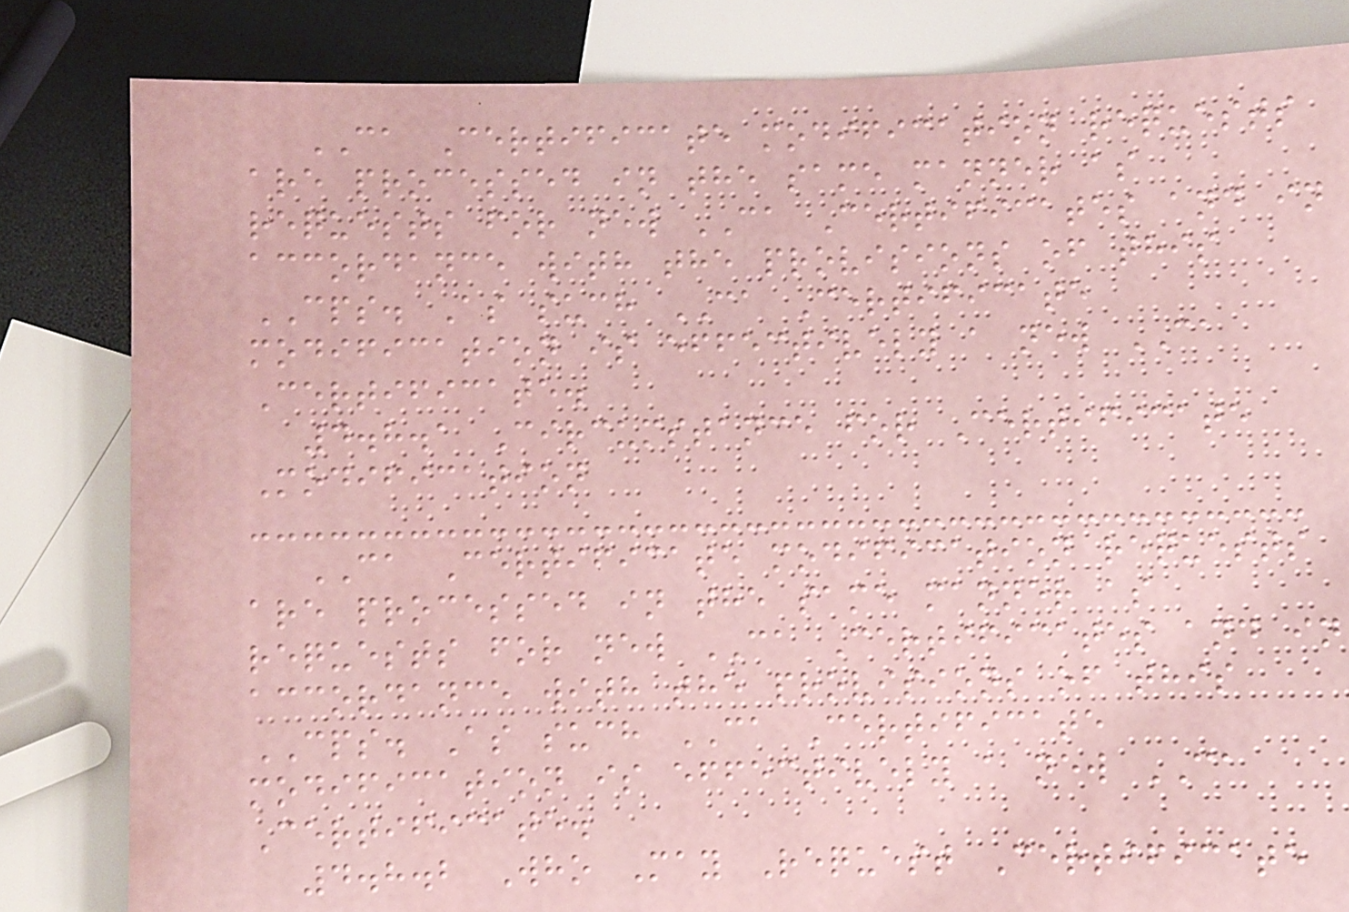CA Certificate modification requests
are processed in the same manner as
requests for new CA Certificates and in
accordance with the provisions of this
CPS. As such CA Certificate
modification is effectively a new CA
Certificate.
4.8.1 Circumstance for Certificate
Modification
CA Certificate modification requests
are processed in the same manner as
requests for new CA Certificates and in
accordance with the provisions of this
CPS. As such CA Certificate
modification is effectively a new CA
Certificate.
4.8.2 Who May Request Certificate
